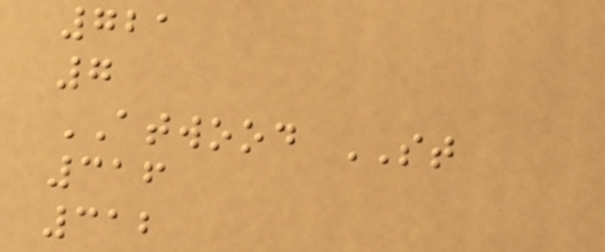721
7
ATWOOD ST
316
312
